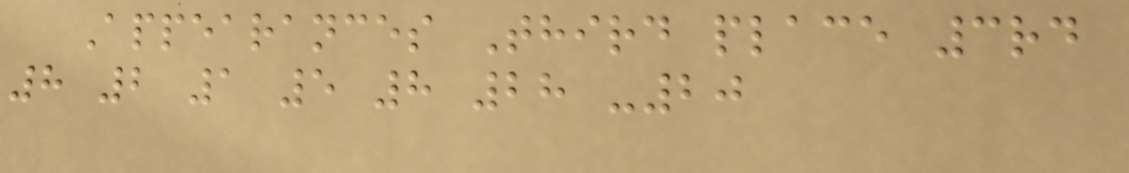Appearances Third place 3rd
8 2 1 5 8 28 -20
